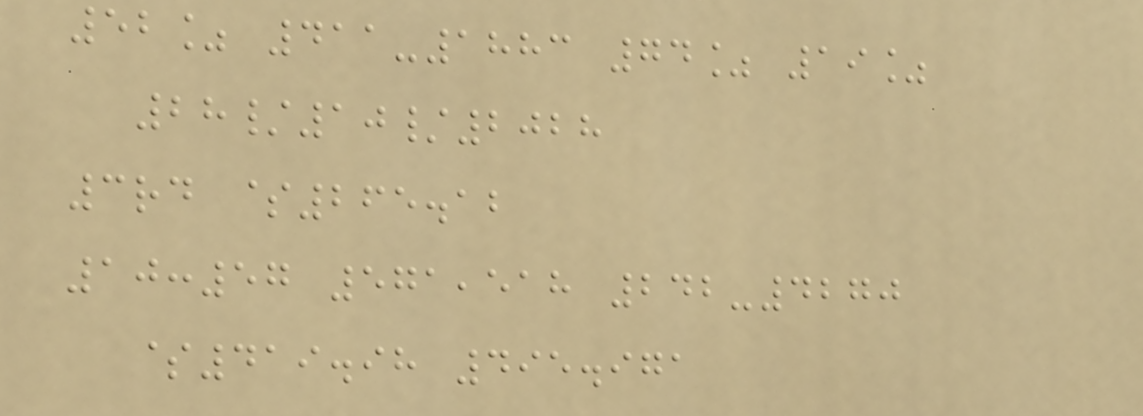52% 411-1883 74% 19%
28/10/2028
3rd $265.12
10:57 571,518 242-4270
$419.98 495.971
